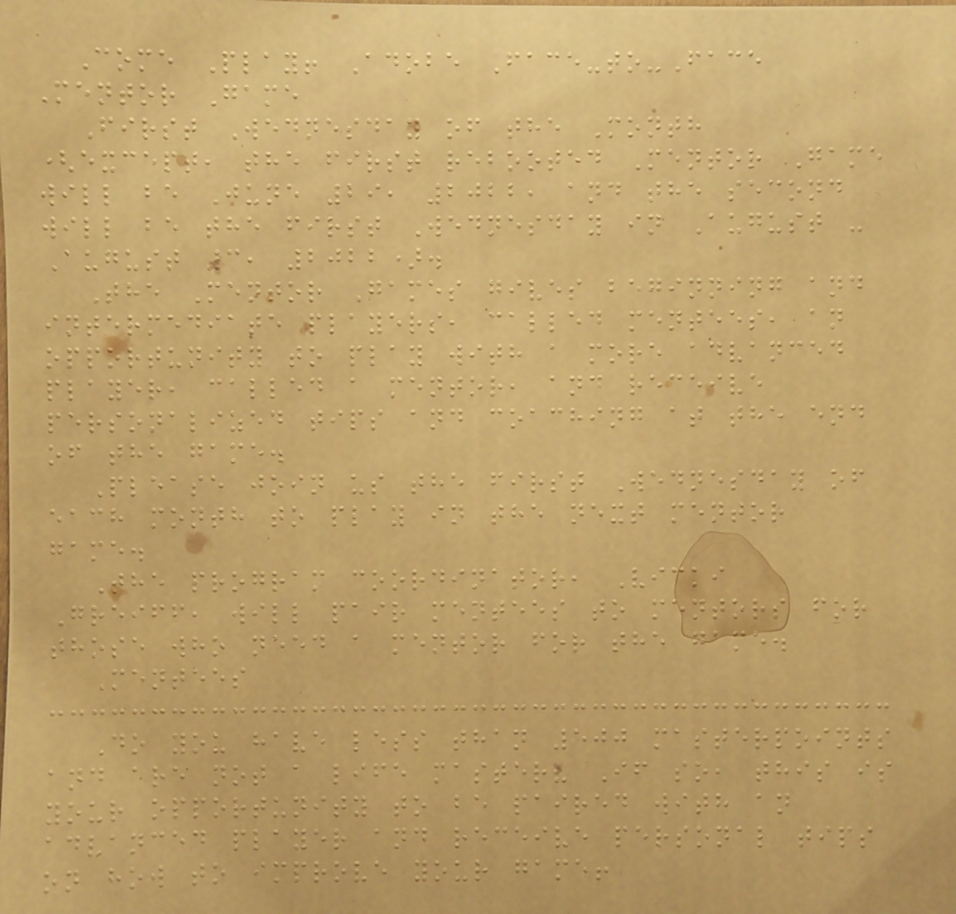Come Play! Adobe Face-to-Face
Mentor Game
First Wednesday of the Month
(except, the first rebooted Mentor Game
will be June 29, 2022, and the second
will be the first Wednesday in August -
August 3, 2022).
The Mentor Games gives beginning and
intermediate players, called mentees, an
opportunity to play with a more advanced
player, called a mentor, and receive
personalized tips and coaching at the end
of the game.
Please join us the first Wednesday of
each month to play in the next mentor
game.
The program coordinator, Vicki
Greiff, will pair mentees to mentors for
those who need a mentor for the game.
Mentees
Do you have less than 500 masterpoints
and are not a life master? If so, this is
your opportunity to be paired with an
advanced player and receive personal tips
on how to improve your game!
